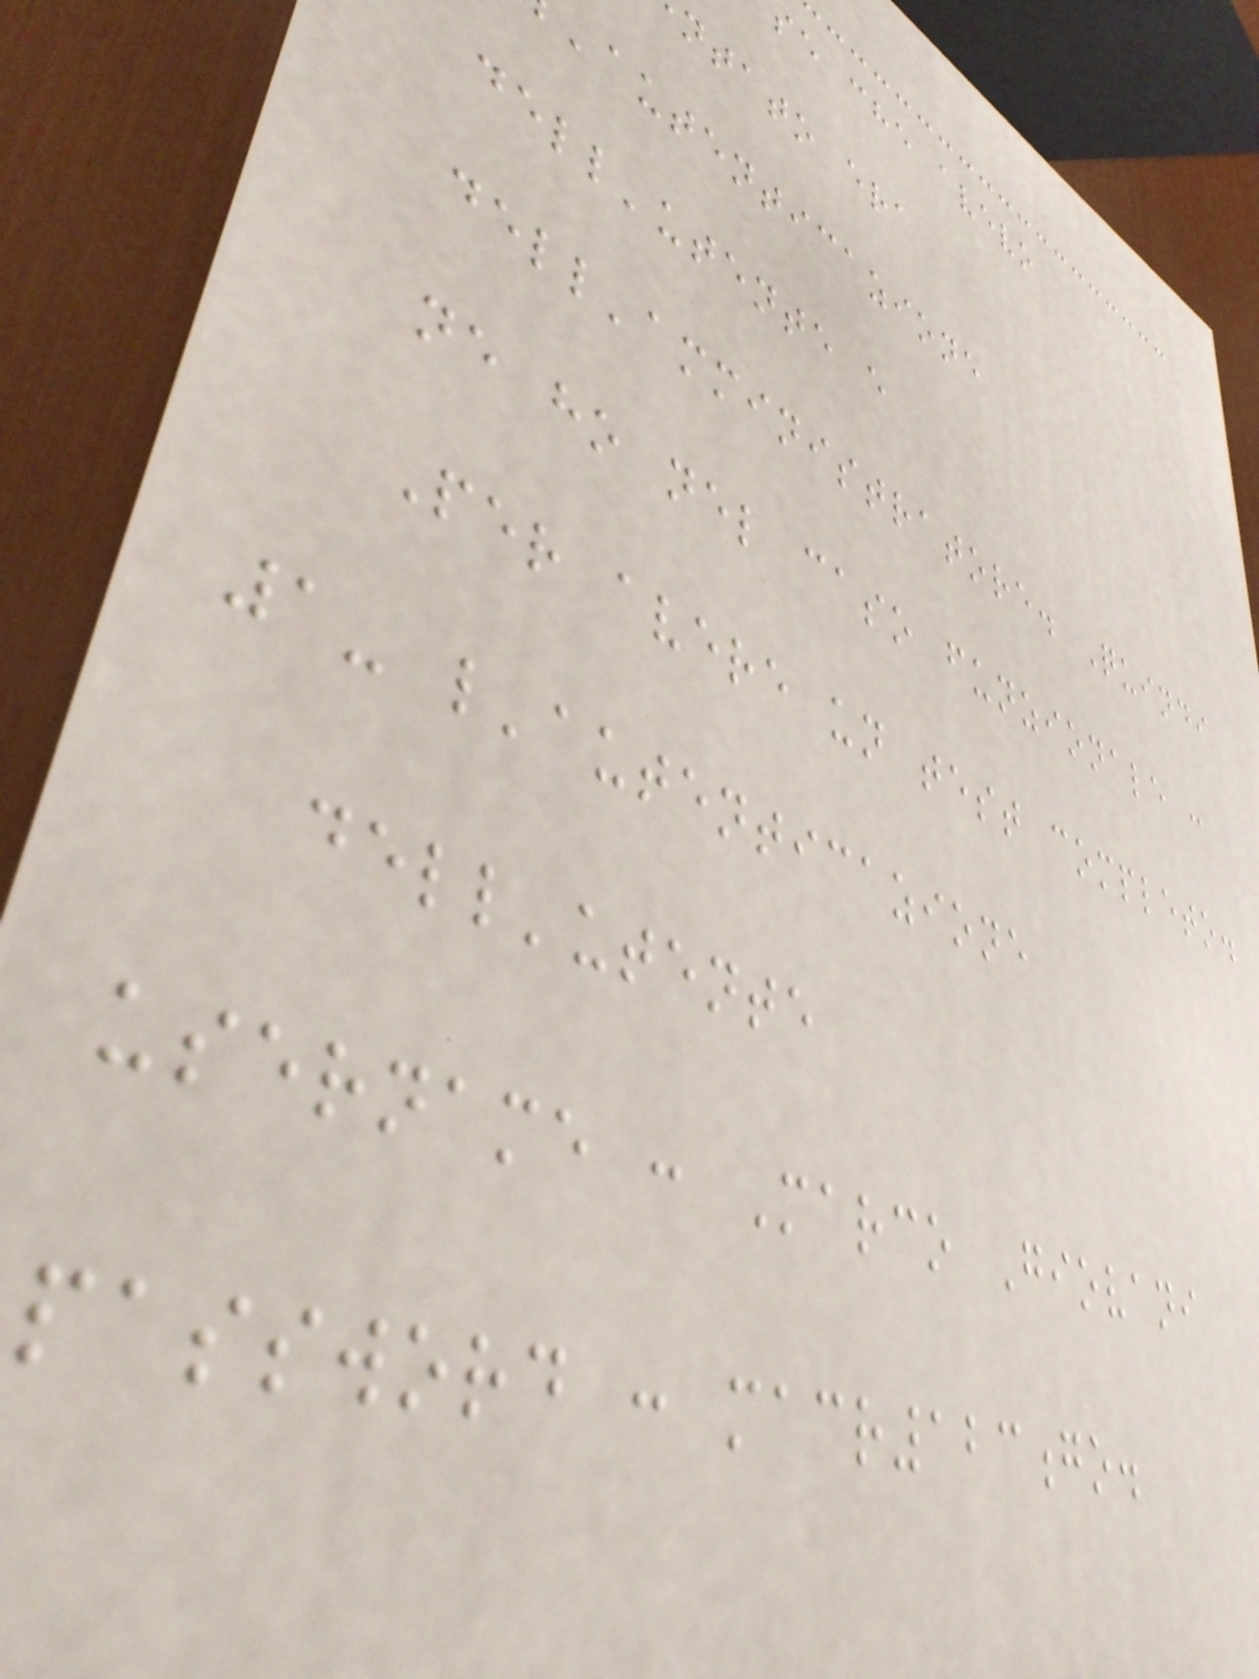se che avevo
ntato era
'autenticazione
dell'utente e
dell'amministratore. Quindi
ne ho nel caso funzionale :
Per avere un test completo.
1- l'autenticazione
dell'utente
username : Marco Giovani
password : macr123go.
